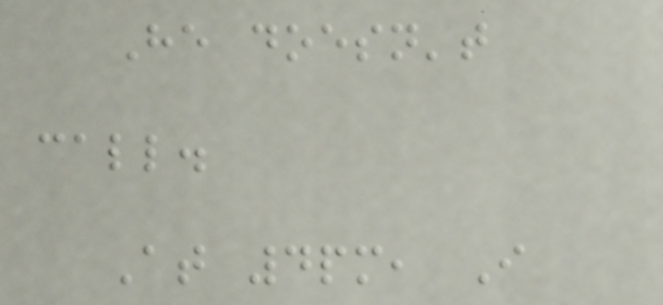He doesn't
call.
At 4pm, I
